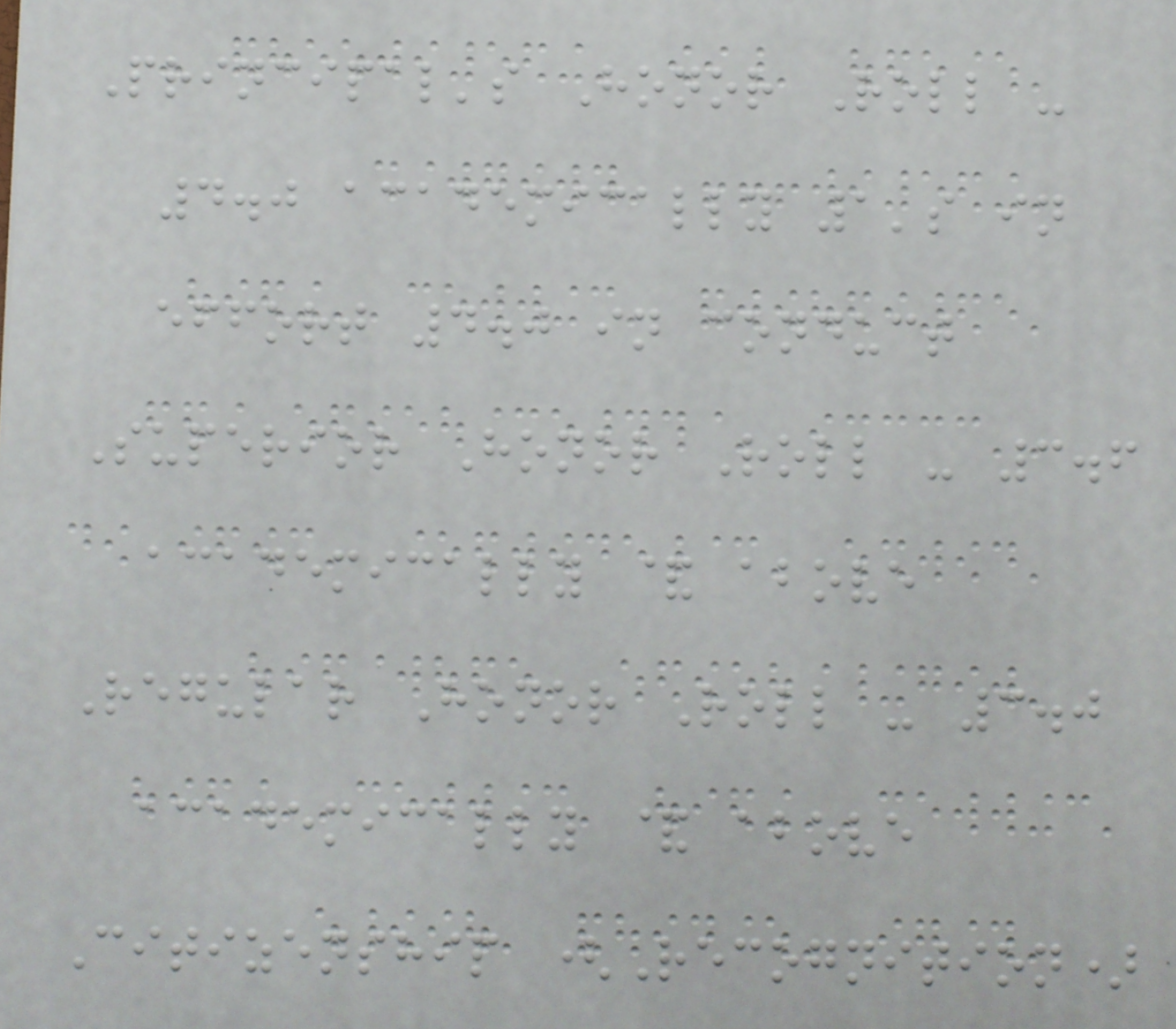Principal's Honor Roll -
4.0 academically 1's in
effort 4.0 in conduct
Superior Honor Roll - 3.6
academically & above
Regular Honor Roll - 3.0
academically & above
Citizenship (Recognition)
